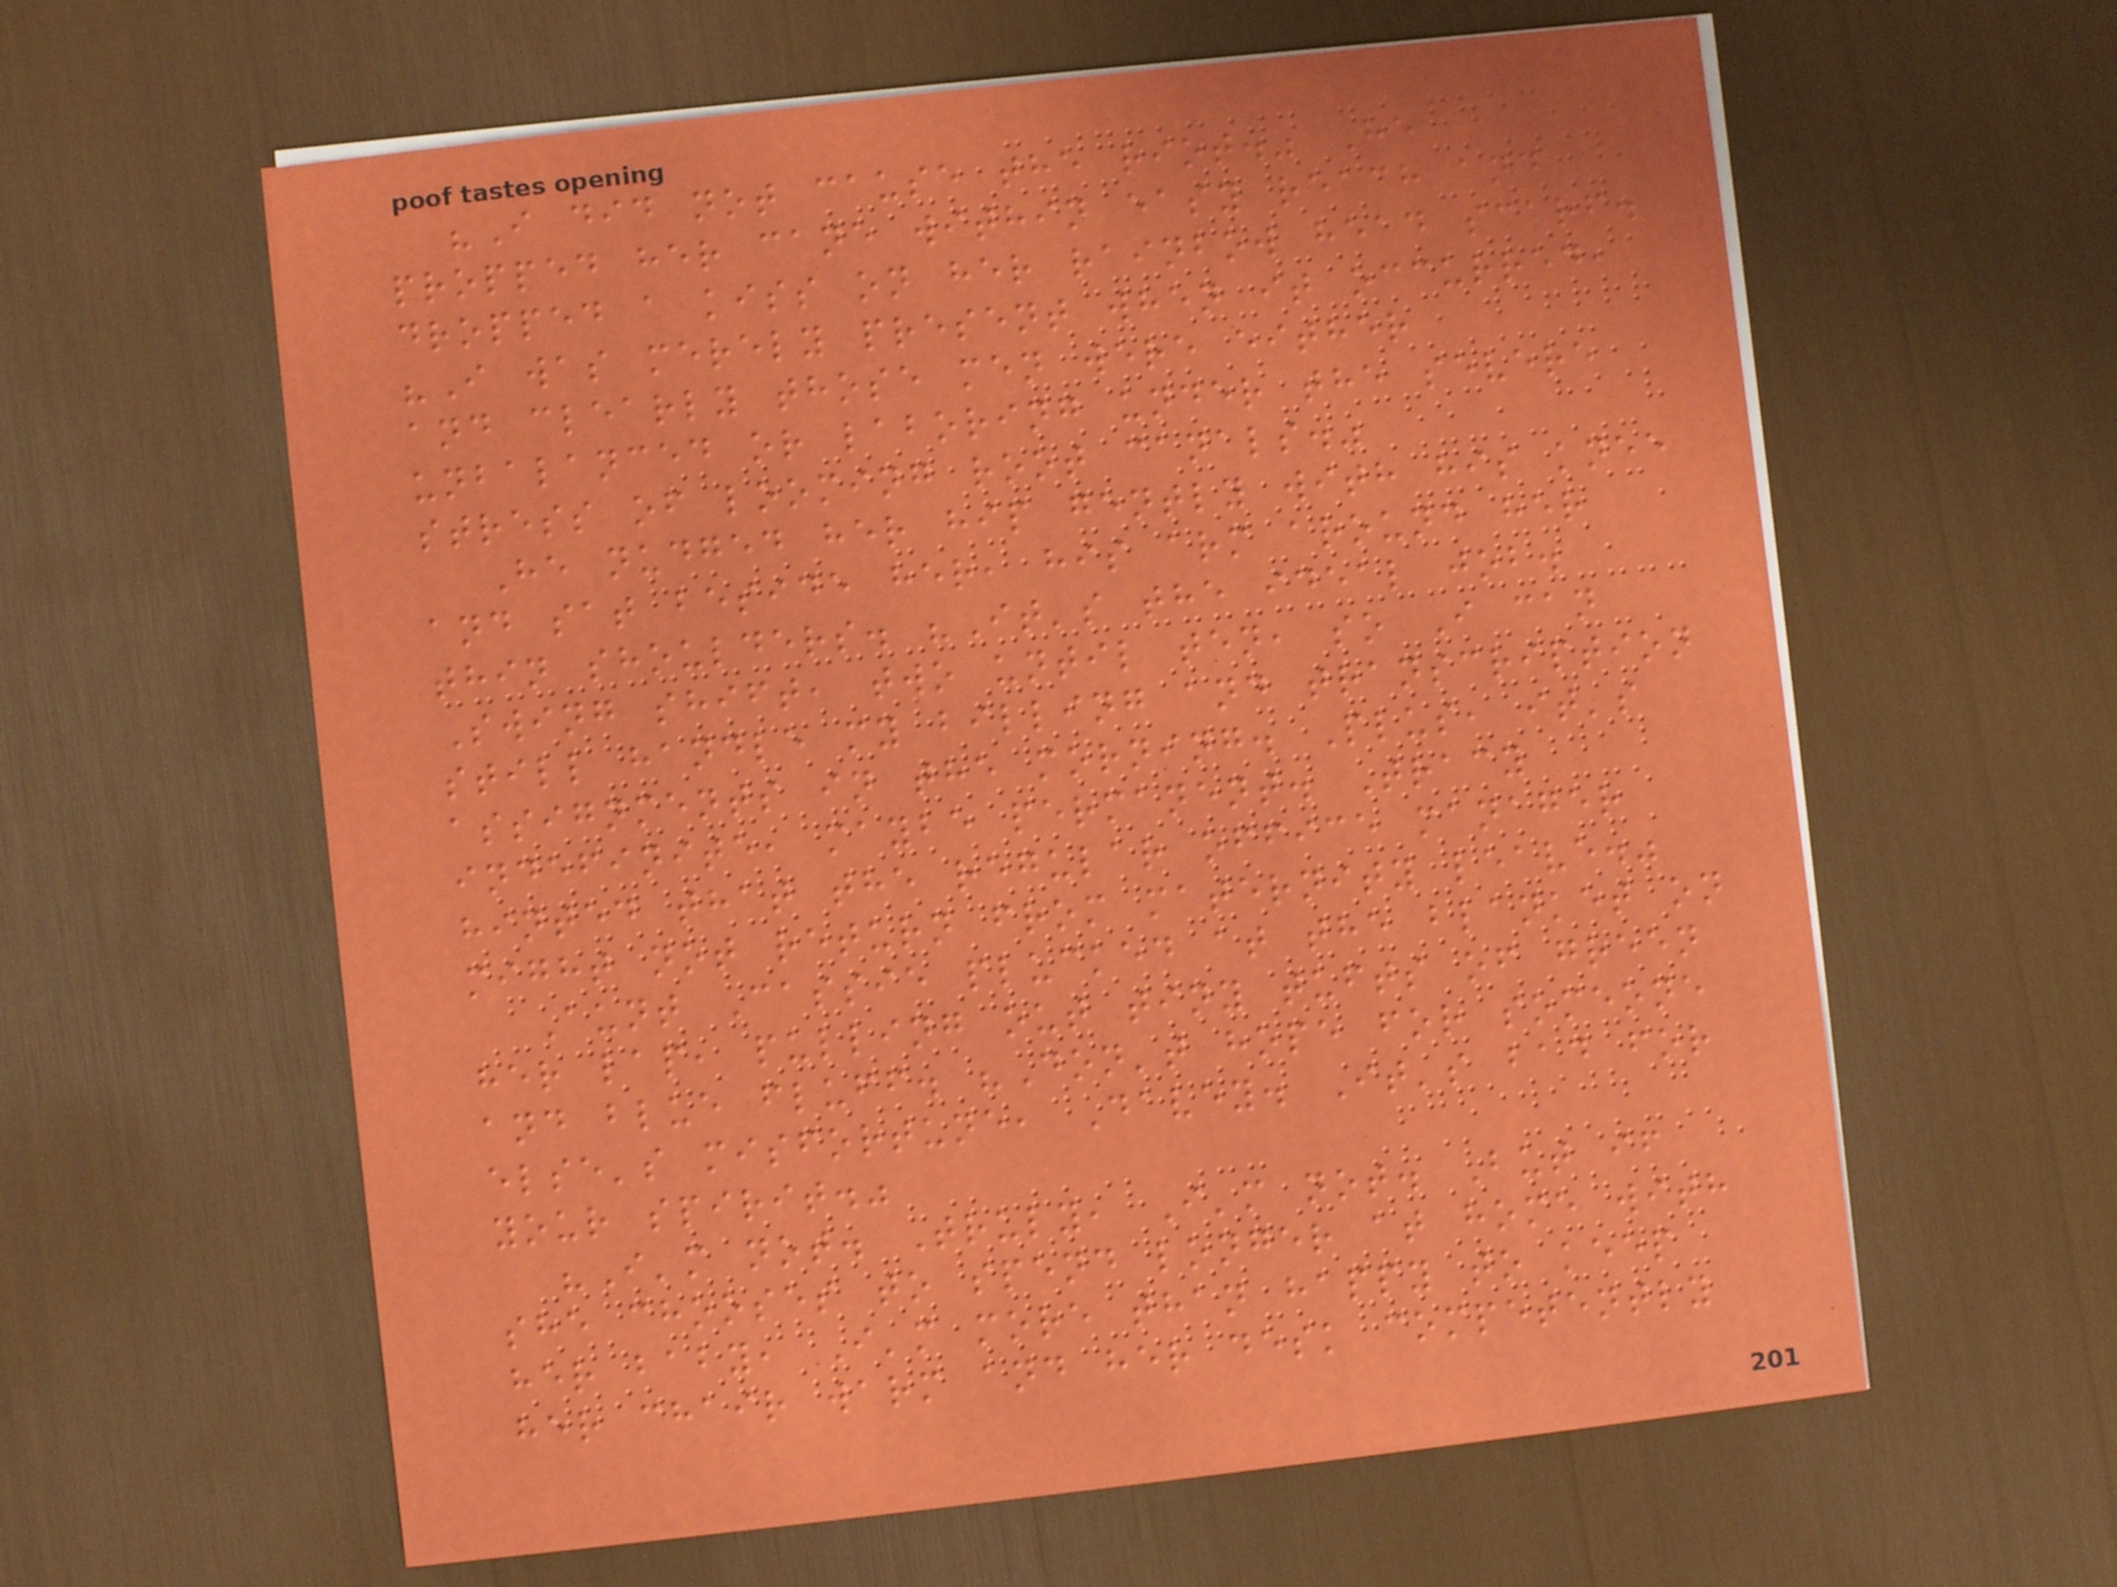"I did not cause the riot." He
propped her cane within easy reach and
dropped a kiss on her rainbow head scarf.
"I was merely present when it occurred,
and clearly those men were either
unbalanced or laboring under the severe
stress of looming root canals."
He nudged her hip gently with his knee
and sat beside her, his arm around her
thin shoulders. "It's the ideal job.
Swing shift, two until ten, so I can
still handle my billing and transcription
assignments in the morning. Plus, it's
indefinite, maybe permanent. Tracy
hinted that the regular office manager
might not return from maternity leave."
Aunt Cassie plucked at the blanket on
her lap, pulling out tiny tufts of green
and blue fluff. "Don't hope for someone
else's misfortune, Davey. It's bad for
your spirit."
"I'm not. Truly, I'm not. But if
she chooses to spend longer at home with
her baby, I'm more than happy to keep
her chair warm and her desk competently
